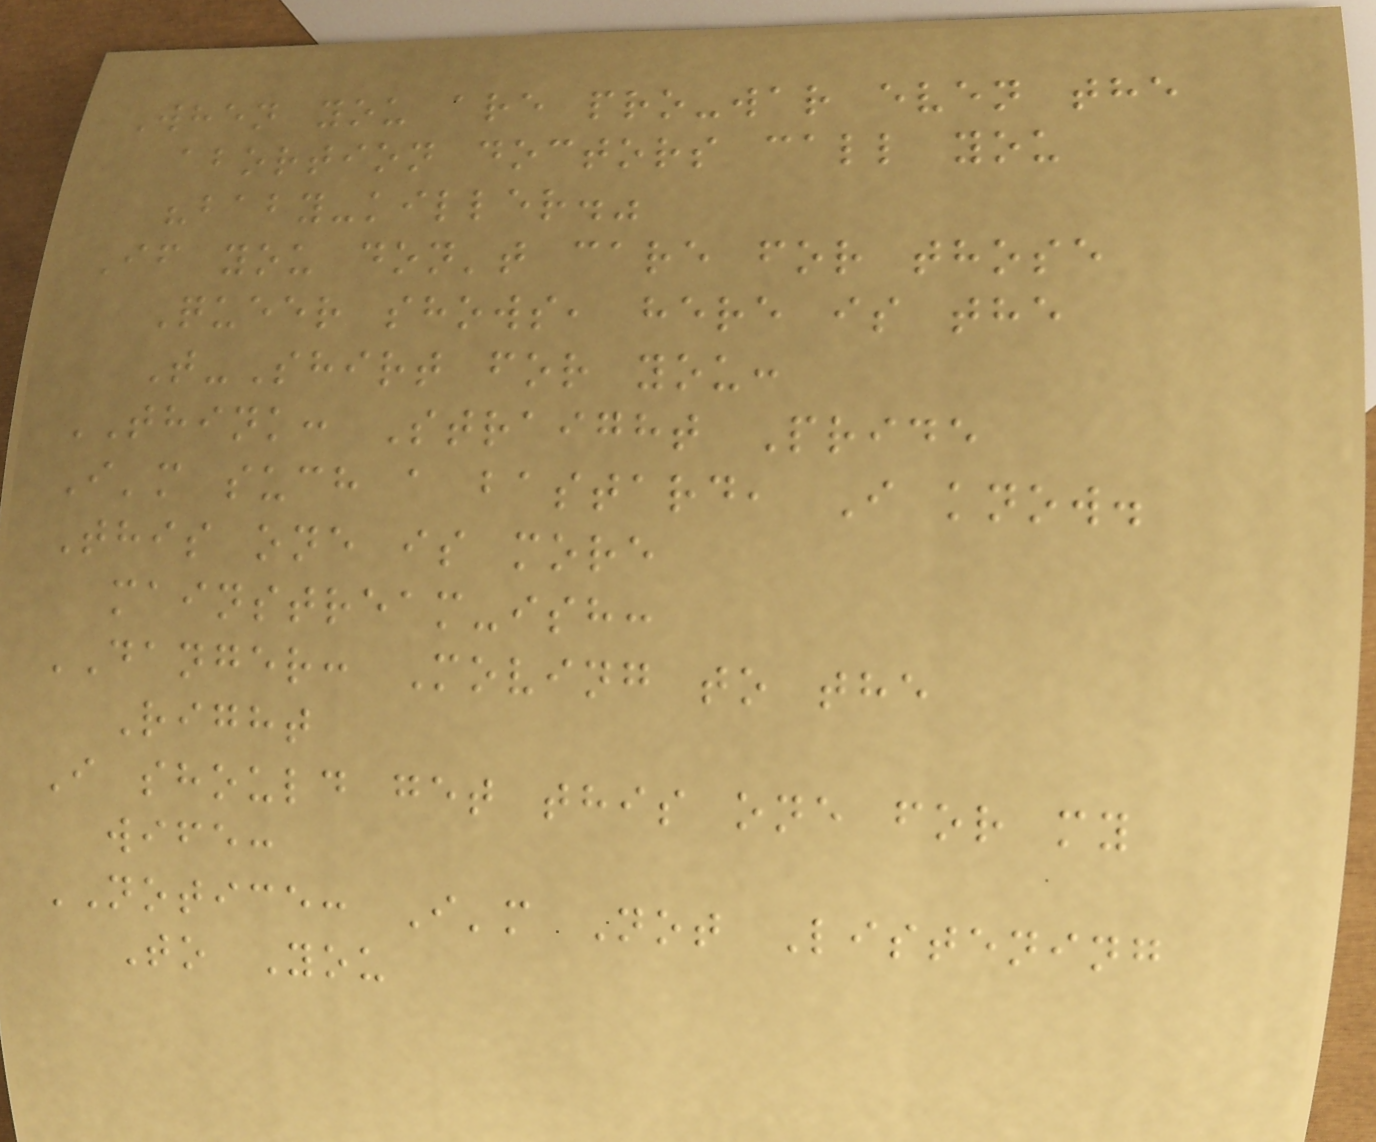When you are pro-war even the
abortion doctors call you
"baby-killer."
If you don't care for those
Queer shows, here is the
T-Shirt for you:
THINK: Straight Pride
I'm such a bastard, I know.
This one is more
mainstream-ish:
DANGER: Moving to the
Right
I should get this one for my
wife:
NOTICE: I'm Not Listening
To You
